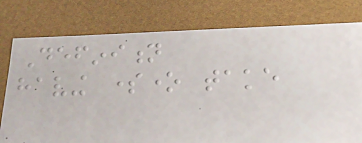Definition
having someone take
